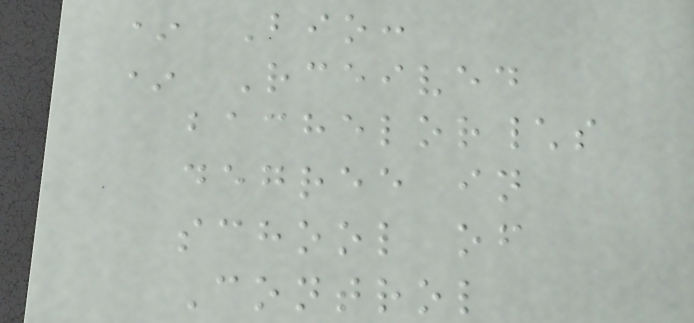* Bio:
* Rceived
bachelor\s
degree in
school of
Control
